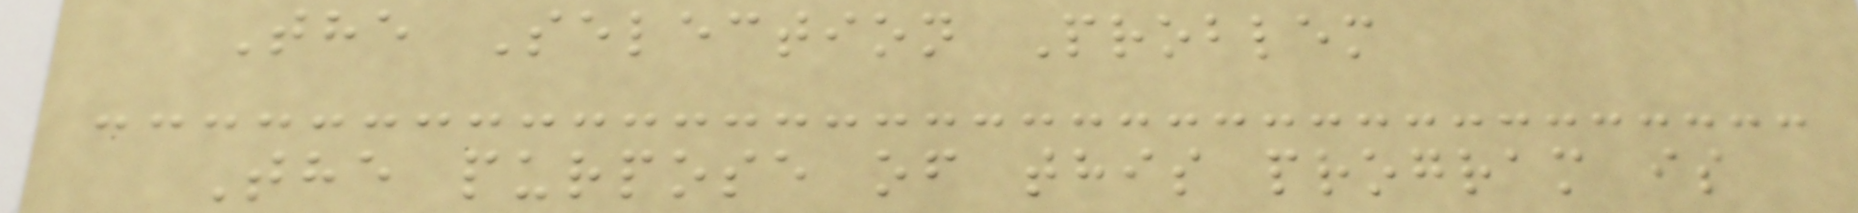The Selection Problem
The purpose of this program is
